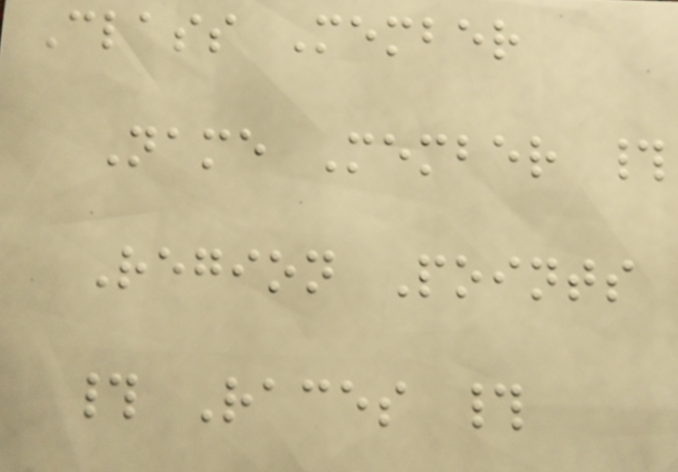Class Member
Name Member #
Region Points
# Races #
